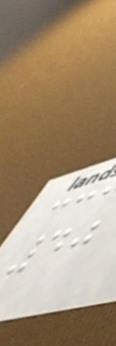40
